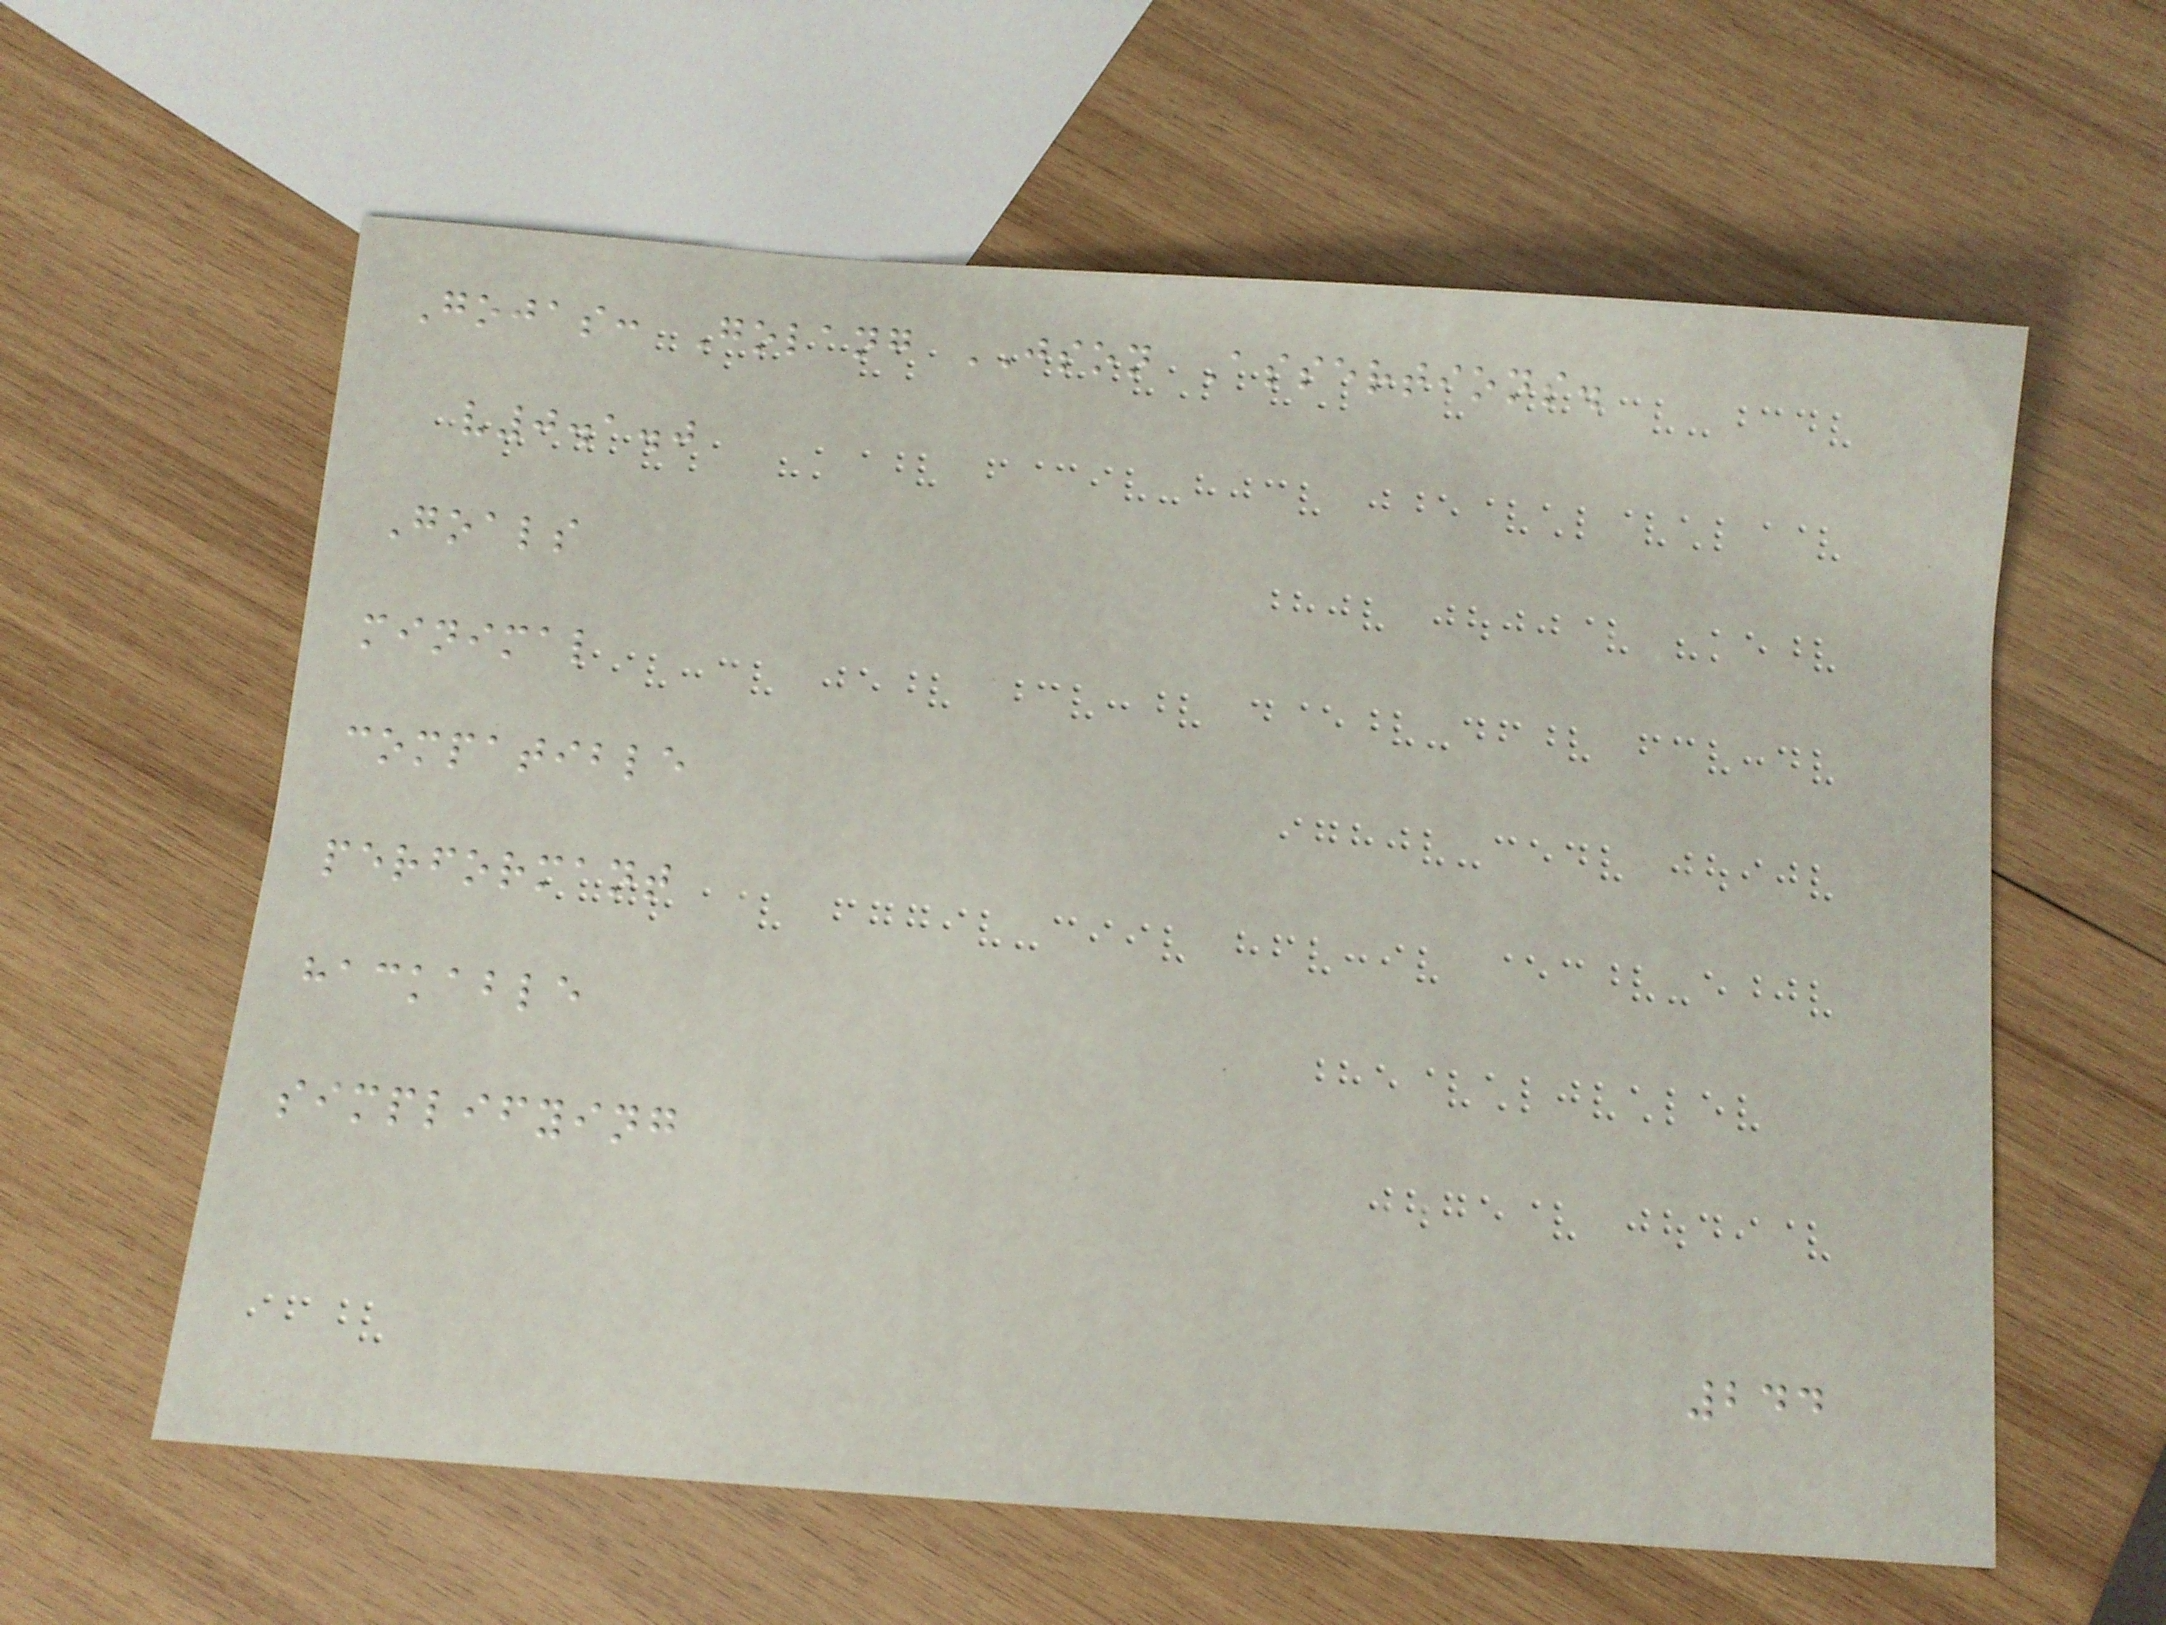Gojas: Golang JSON Assertions.
v0.1.0
Goals
minimal
compatible
performant
hackable
simplifying
244
